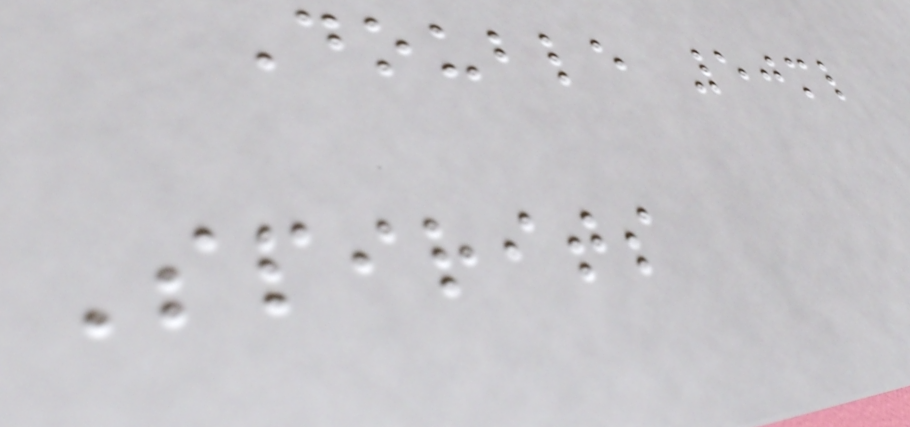Double 50ml
Spirits
